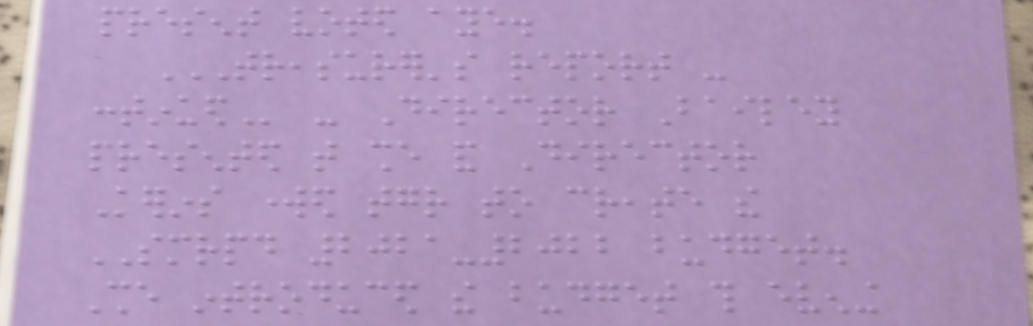present voted aye.
TREASURER'S REPORT -
CONTINUED - Director Bailey
presented that she and Director
Kerins worked together to create the
SMRPD 2021-2022 budget.
She introduced the budget this evening
